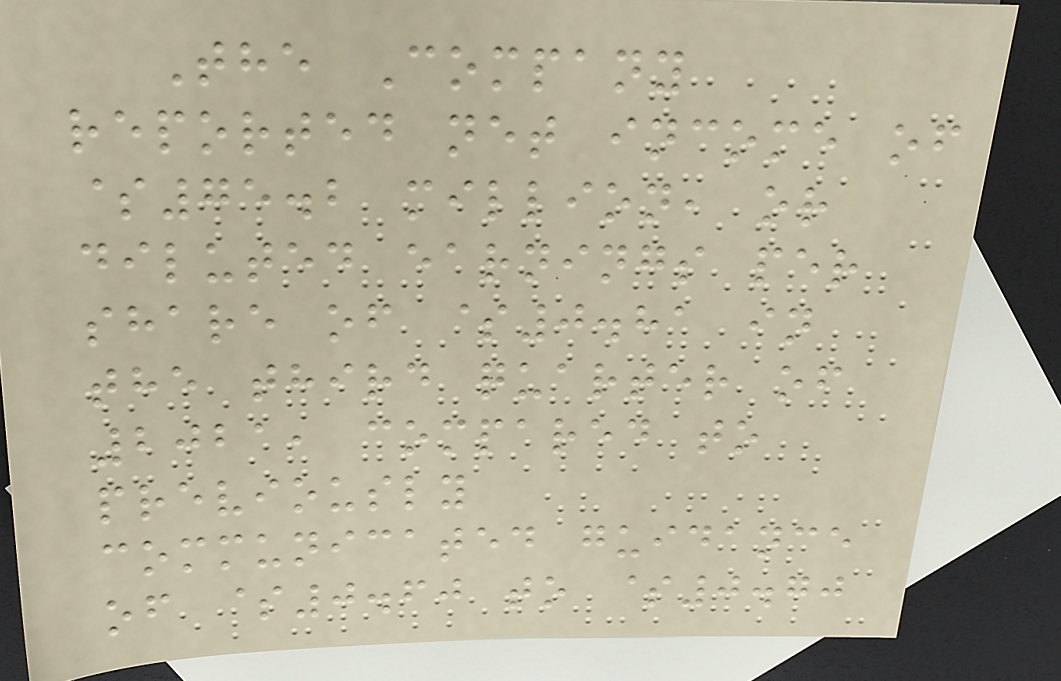The Company
reported net income of
$75.2 million, or
diluted earnings per
share of $0.81 in
the third quarter of
2021, compared to
previously
communicated guidance
of $0.60 to $0.70
